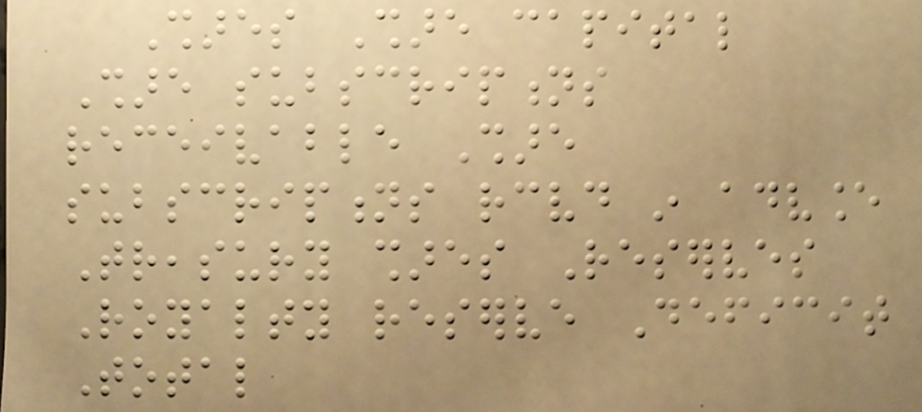Shares Share capital
Share subscriptions
receivable Share
subscriptions received in advance
Treasury shares Reserves
Royalty reserve Deficit
Total
